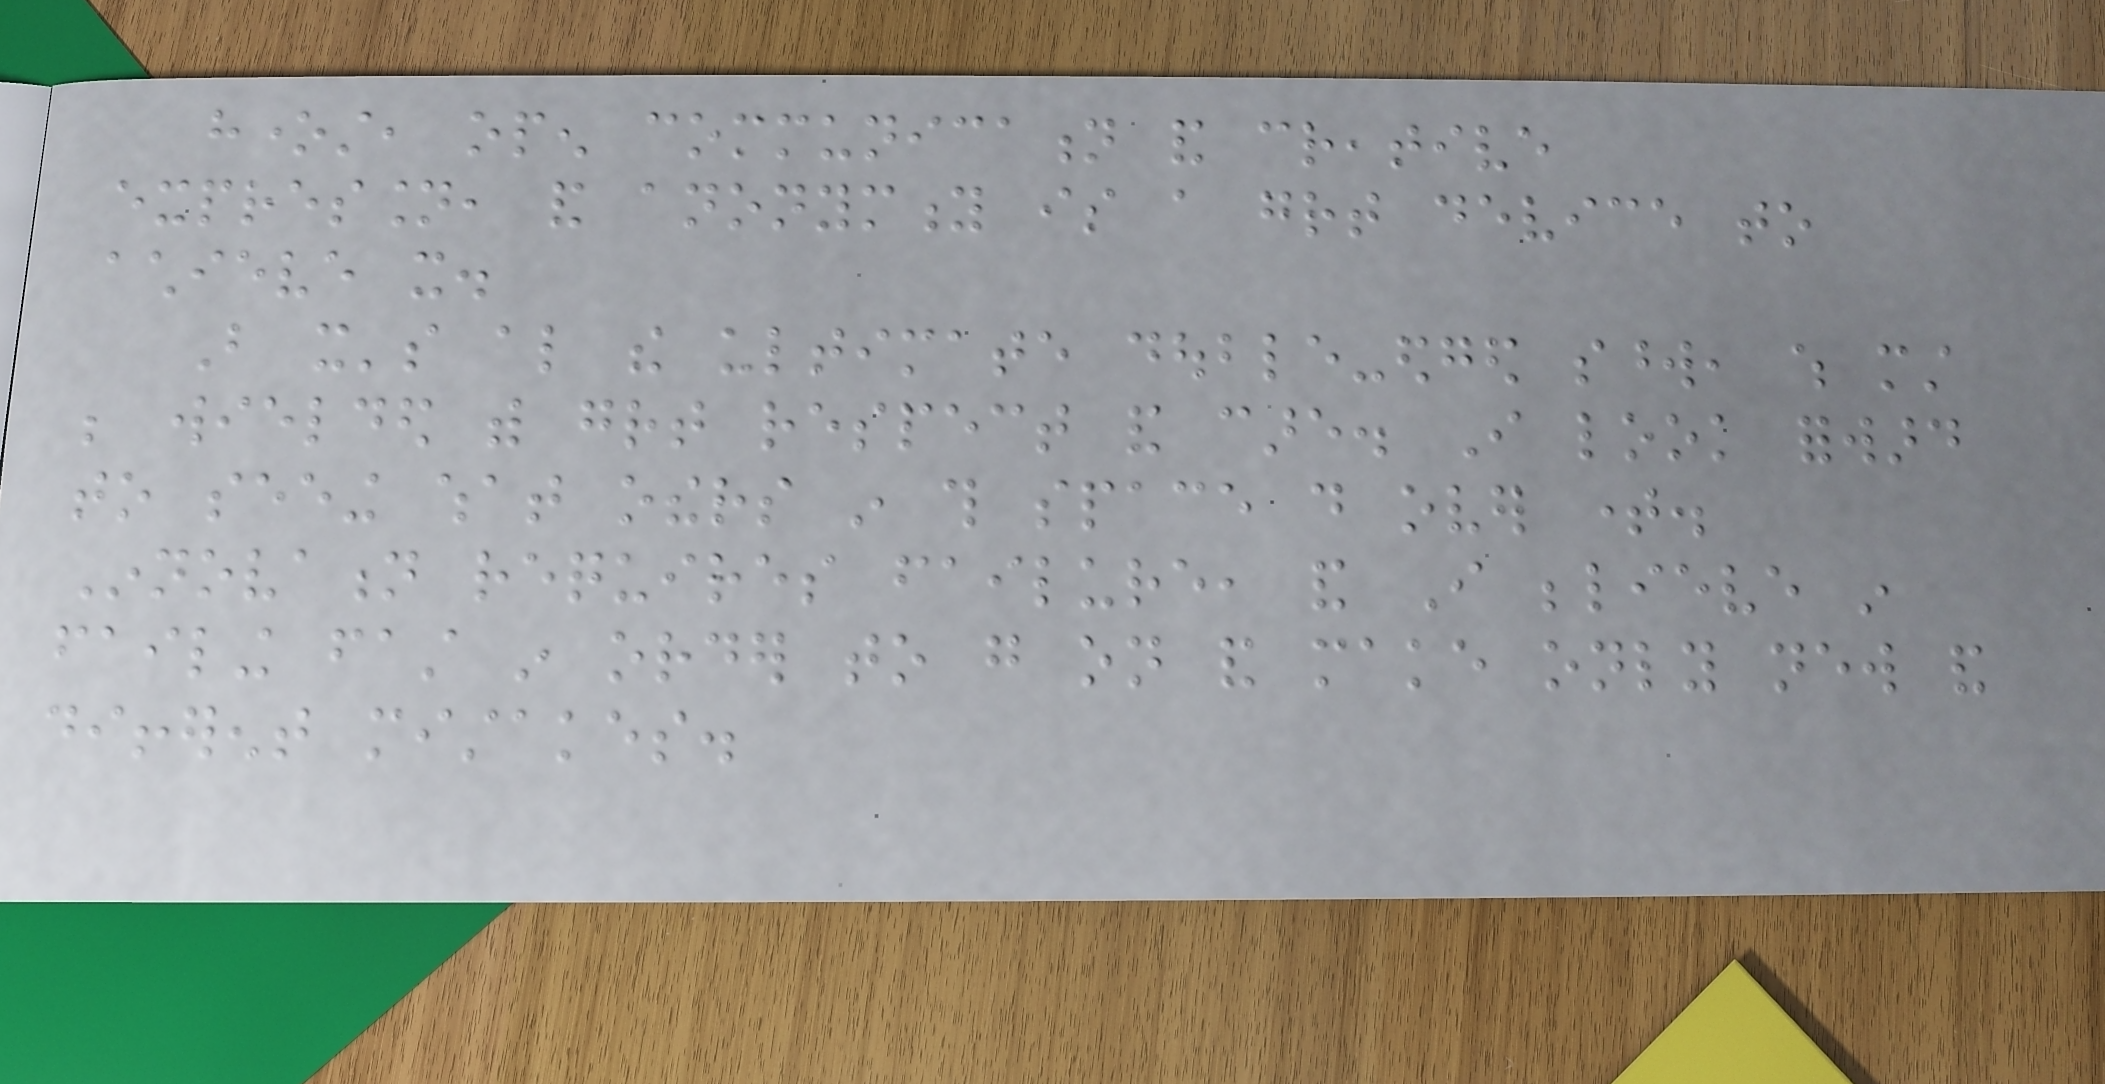honest, open communication and creative
expression, and anonymity is a great device to
achieve it.
But it's also the ultimate double-edged sword, which must
be wielded with great respect and care. I look forward
to seeing what others in this space do over time.
Innovation requires failure, and I believe in
failing fast in order to go on and make only new and
different mistakes.
